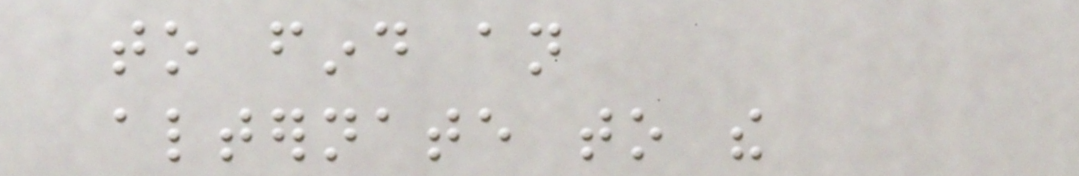to find an
alternate to the
